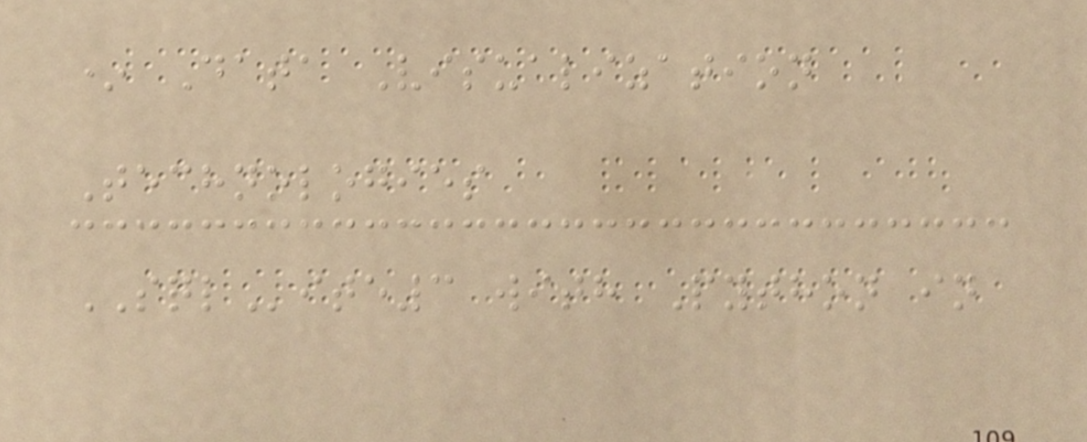* Data Visualization
Technologies
SQLite3 with Python in
